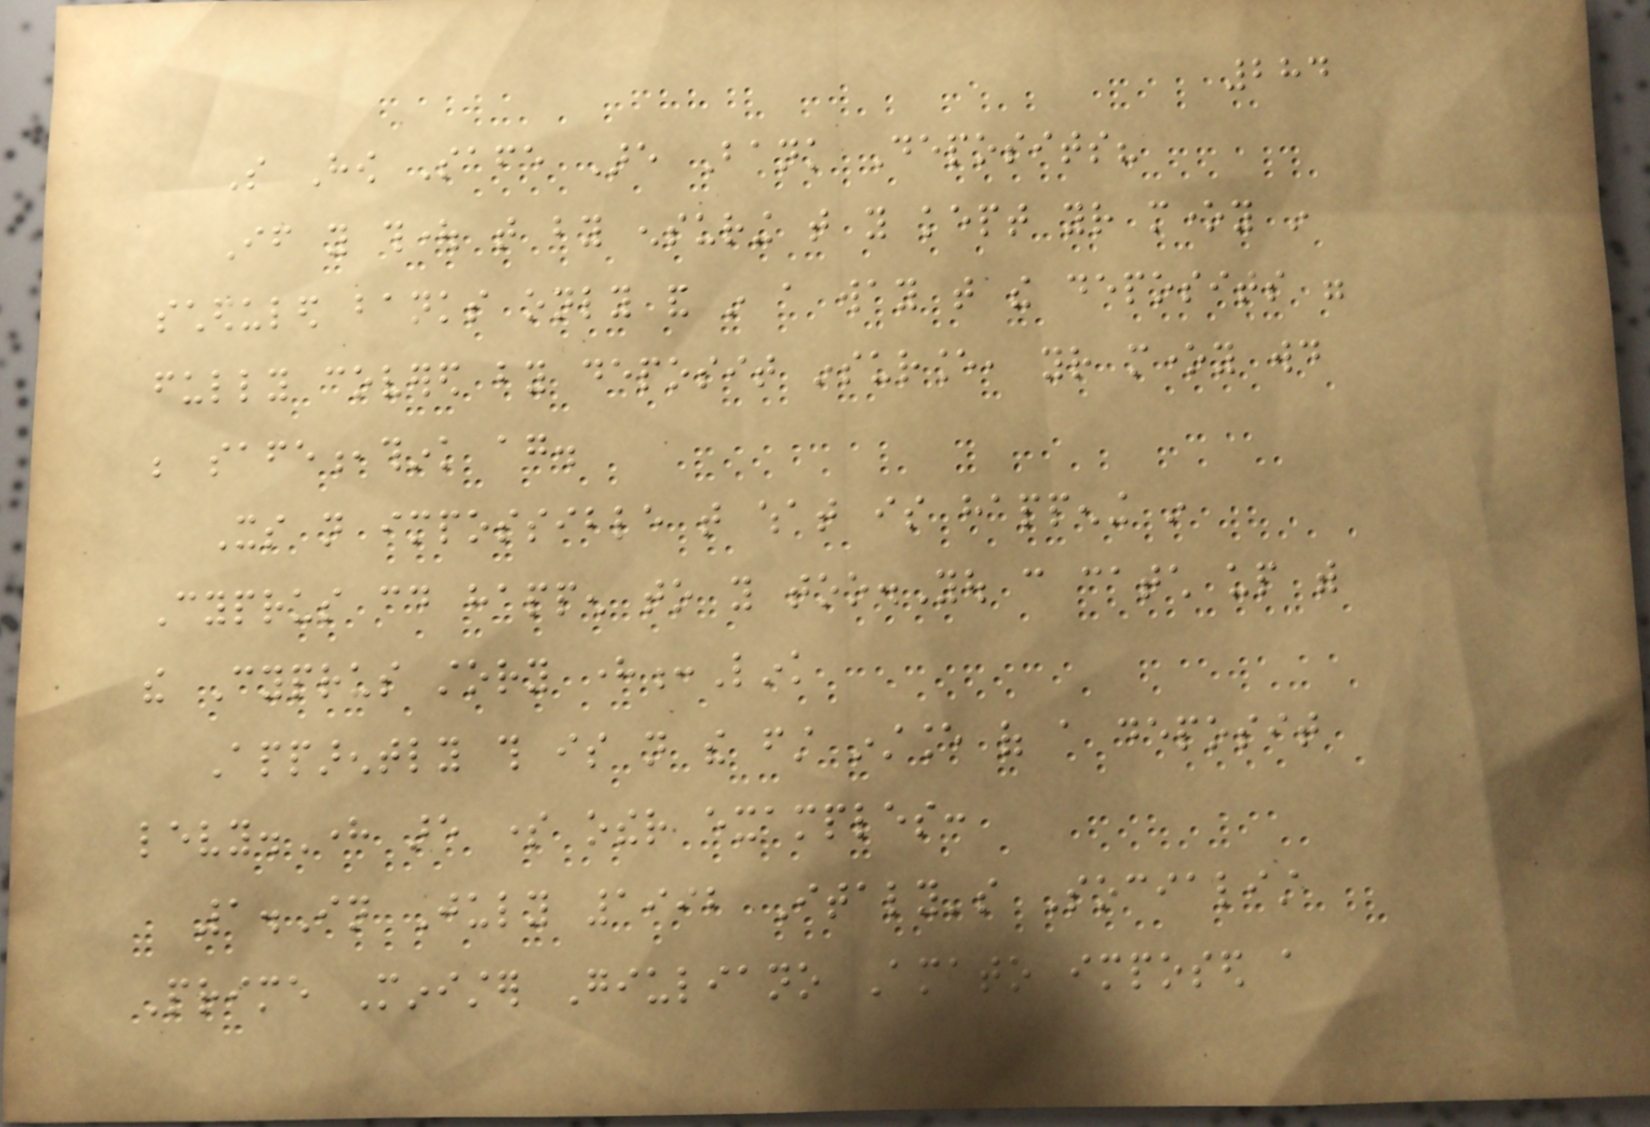284
So How Safe Are Bank Deposits?
If you thought that by ensuring that you kept your money in
scheduled banks only and in a way that the deposits were
fully covered by deposit insurance, your money would
be safe,think again.
Its not impossible that what is happening in
Cyprus could happen to you too.You can catch up with
the Cyprus story here:Link
Apparently this is not the first instance of a deposit
levy.Here are some other examples:
1.In July 1992 Italy's Socialist
Prime Minister Giuliano Amato imposed a
